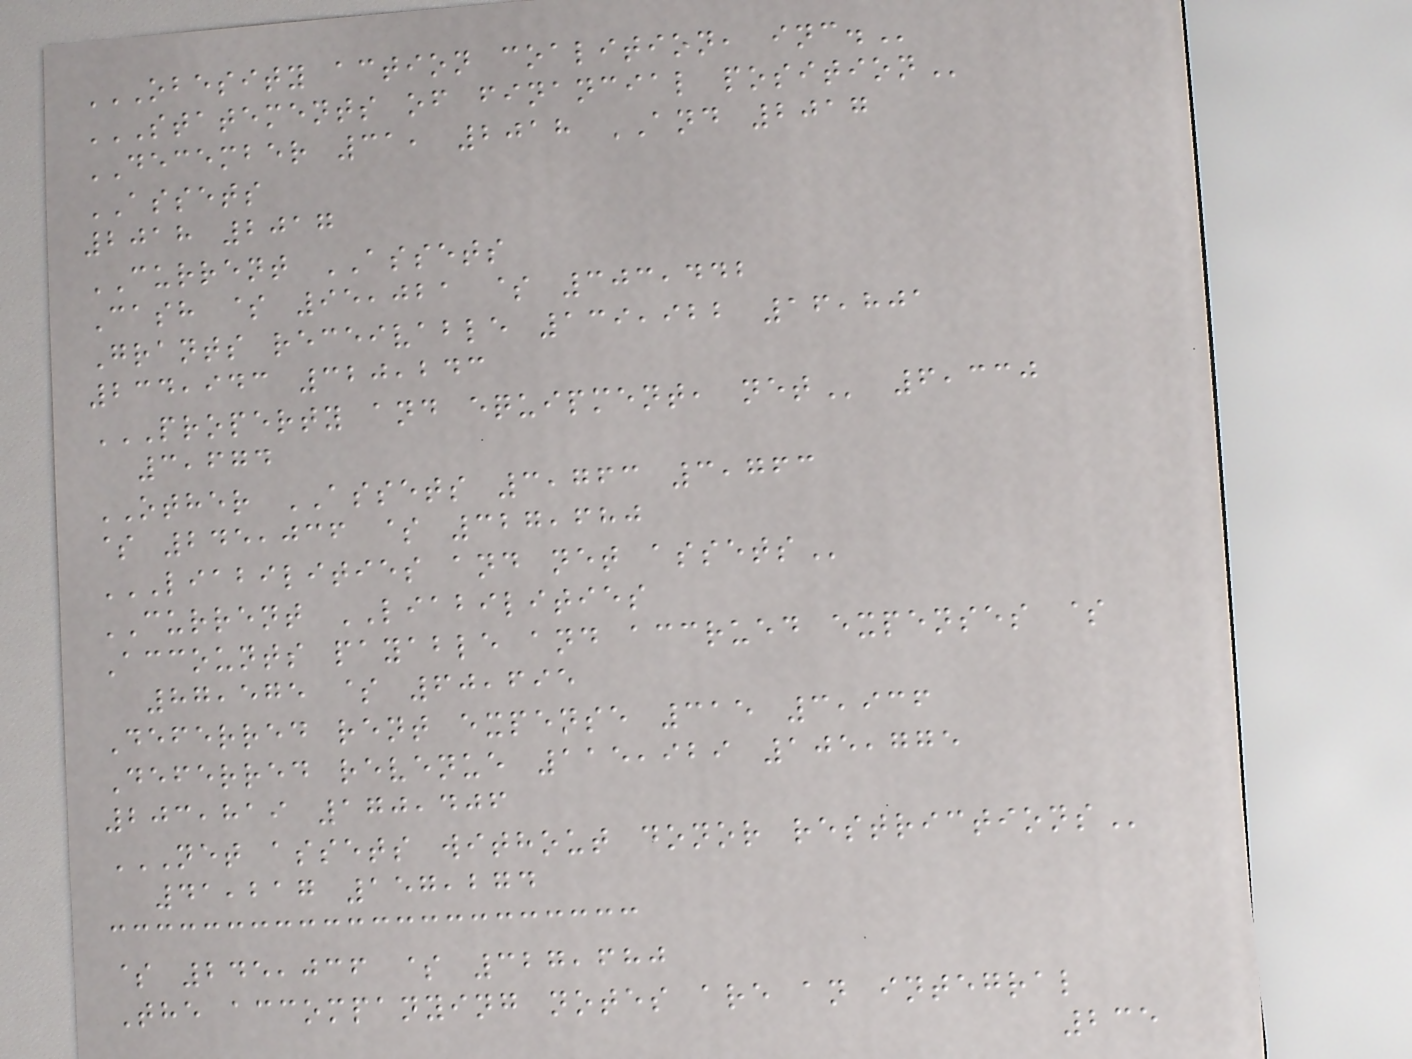OBESITY ACTION COALITION, INC.
STATEMENTS OF FINANCIAL POSITION
DECEMBER 31, 2018 AND 2017
ASSETS
2018 2017
CURRENT ASSETS
Cash $ 95,021 $ 303,442
Grants receivable 139,922 16,801
234,943 320,243
PROPERTY AND EQUIPMENT, NET 6,330
3,674
OTHER ASSETS 3,763 3,763
$ 245,036 $ 327,680
LIABILITIES AND NET ASSETS
CURRENT LIABILITIES
Accounts payable and accrued expenses $
87,575 $ 60,695
Deferred rent expense 315 3,936
Deferred revenue 115,929 105,775
203,819 170,406
NET ASSETS WITHOUT DONOR RESTRICTIONS
41,217 157,274
$ 245,036 $ 327,680
The accompanying notes are an integral
235
